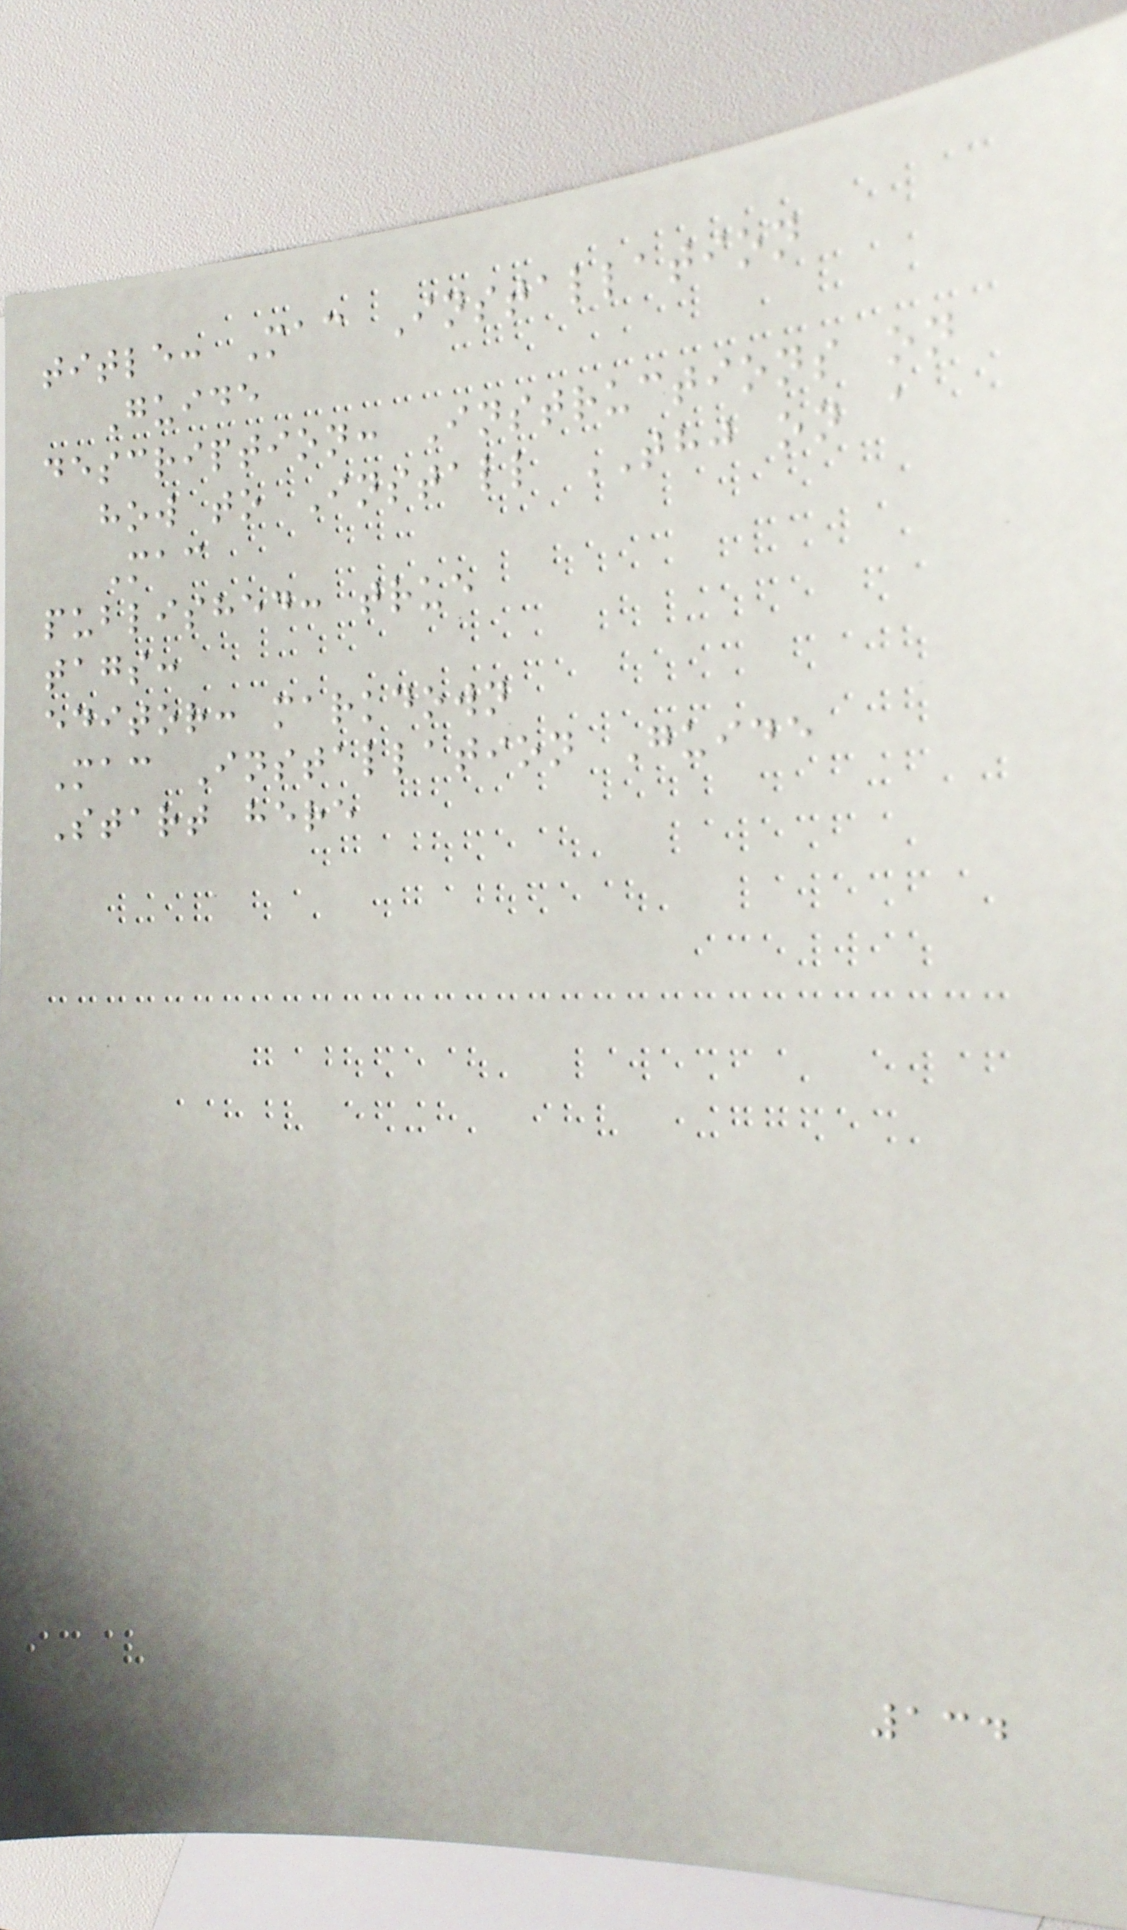title: Mac Installation
Guide
description: Instructions on
how to Install THJ on a
Mac
published: true
tags:
editor: markdown
Mac Installation Guide
Start here
134
